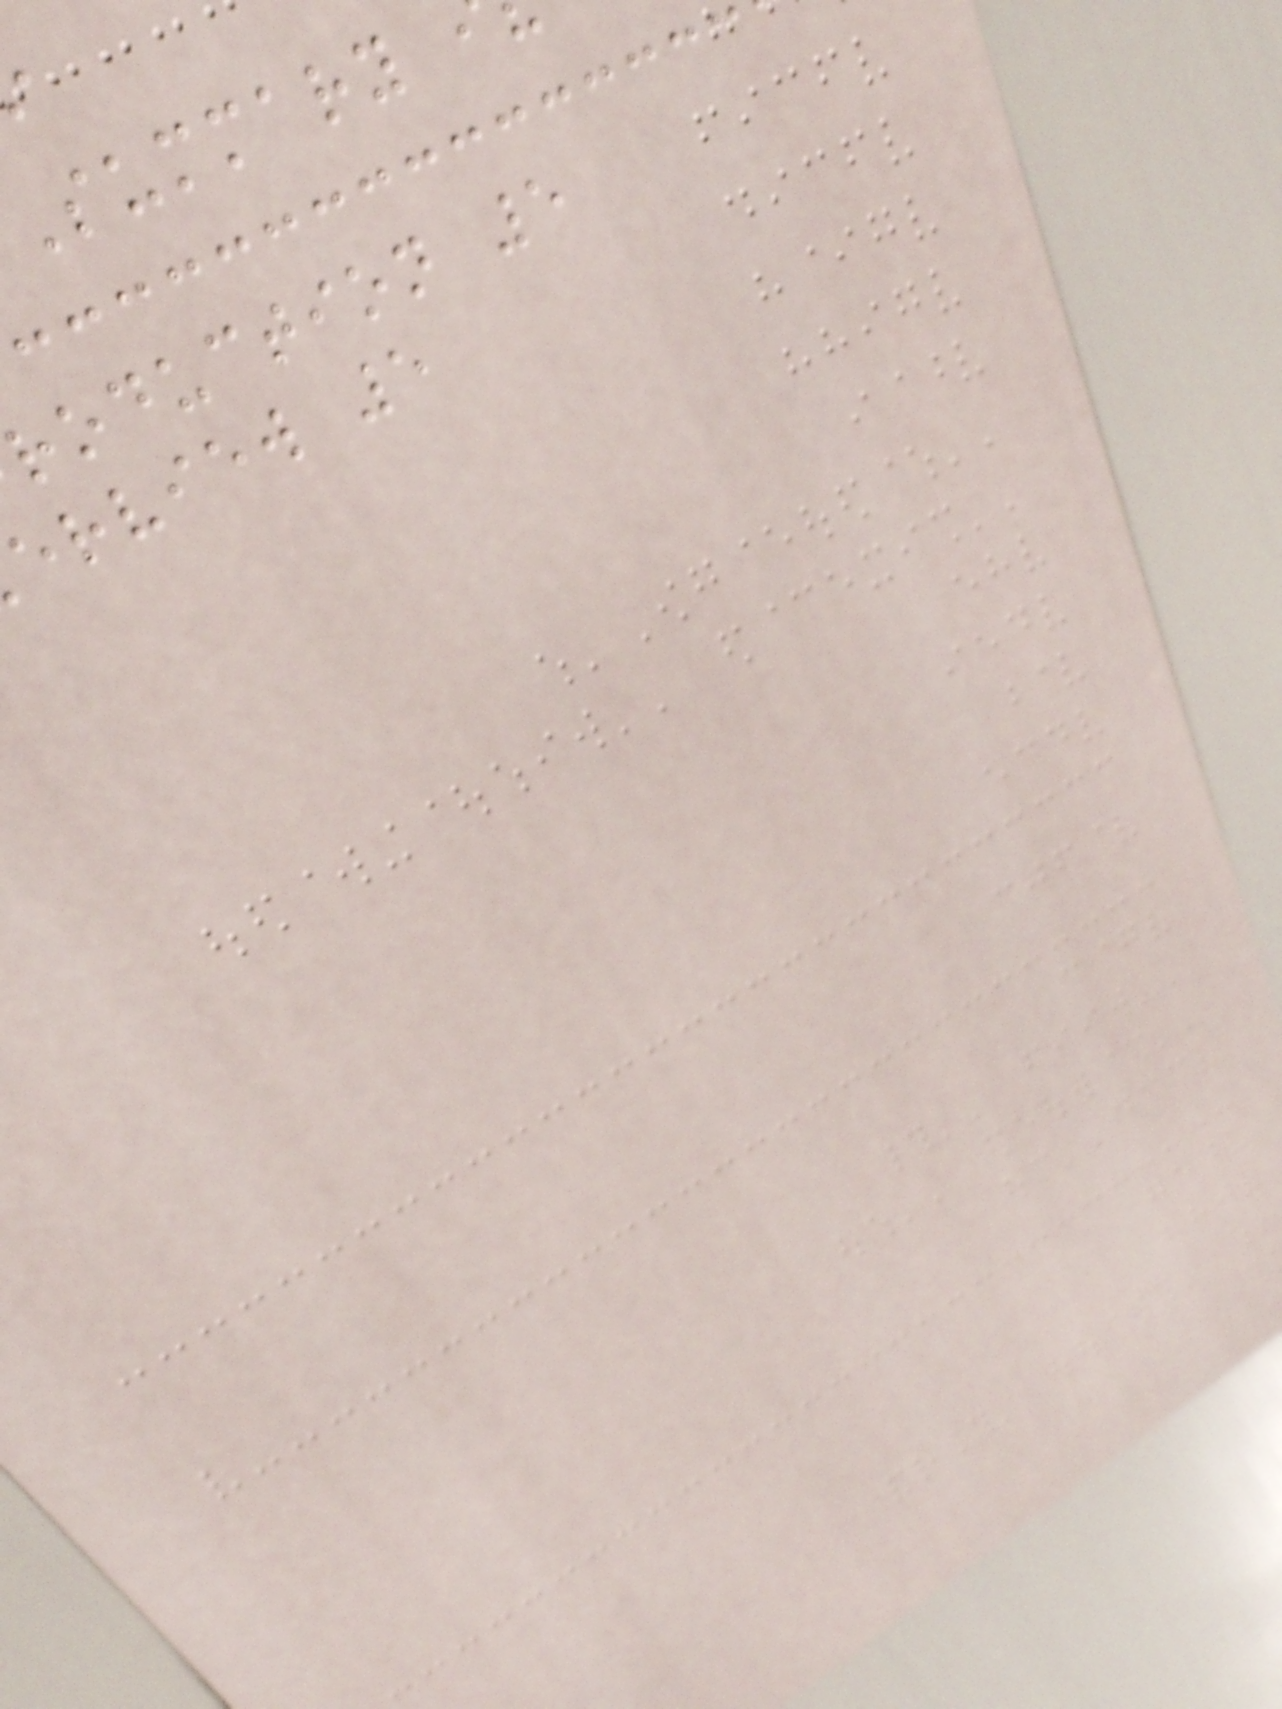summary
roduction 5
erview 5
